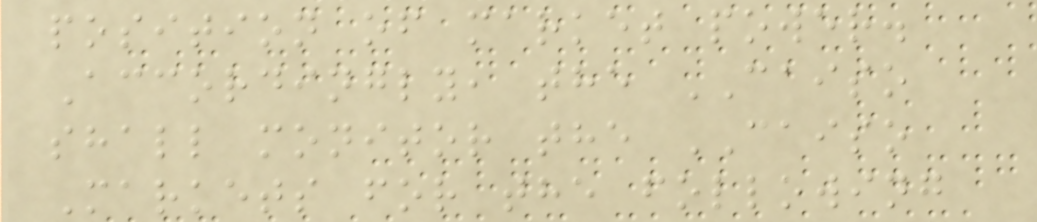position of market power.
Accordingly, the CAISO
shall monitor the CAISO
Markets for the following
